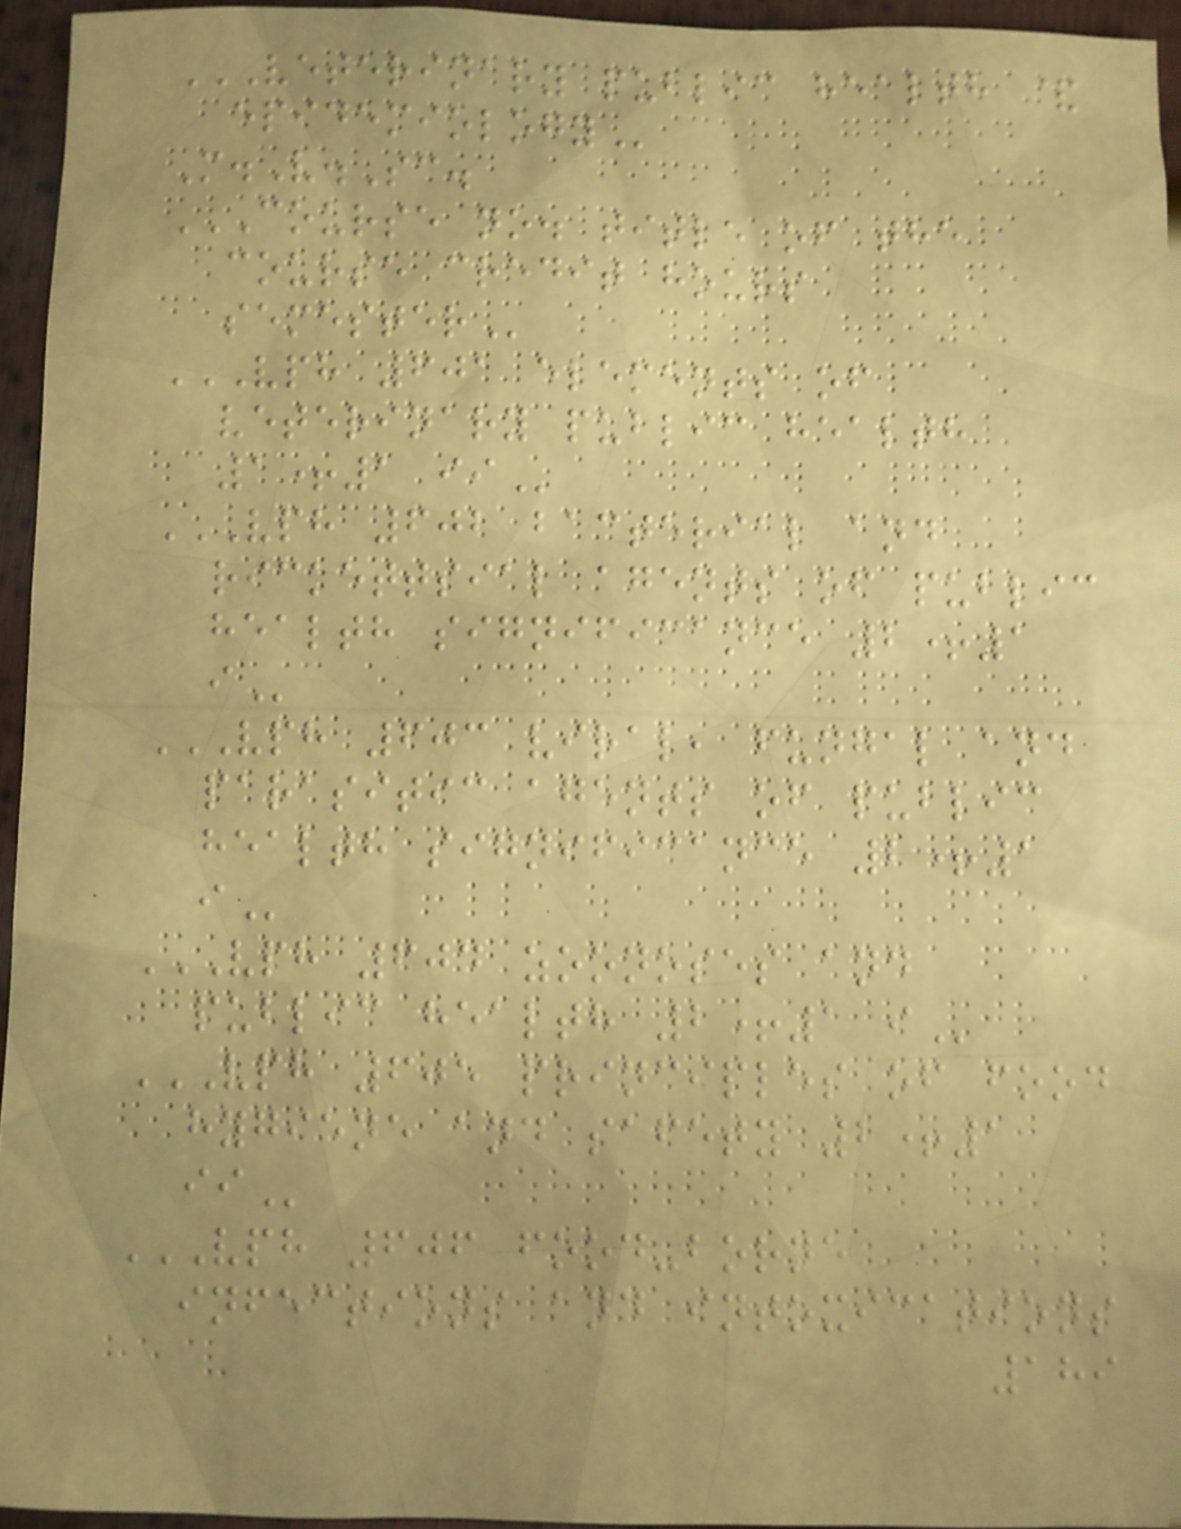VETERINARY PUBLIC HEALTH &
EPIDEMIOLOGY
M.V.Sc.
COURSE NO. TITLE OF THE
COURSE CREDIT HOURS
SEMESTER
VPH 601 ELEMENTS OF
VETERINARY PUBLIC HEALTH
1+1 II
VPH 602 BACTERIAL AND
RICKETTSIAL AGENTS OF PUBLIC
HEALTH SIGNIFICANCE 2+1
I
VPH 603 VIRAL, FUNGAL AND
PARASITIC AGENTS OF PUBLIC
HEALTH SIGNIFICANCE 2+1
I
VPH 604 ZOONOSES AND
PUBLIC HEALTH 2+1 I
VPH 605 PRINCIPLES OF FOOD
HYGIENE AND SAFETY 2+1
II
VPH 606 FOOD-BORNE
INFECTIONS AND INTOXICATIONS
189
